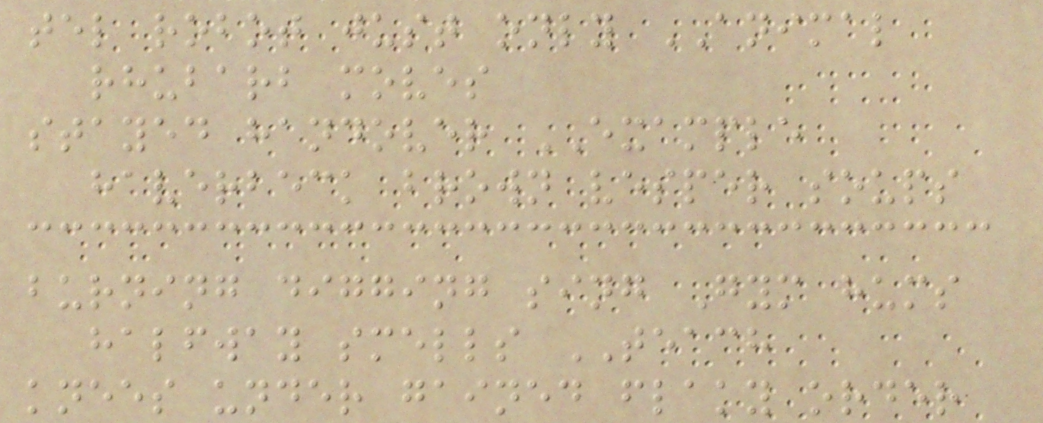tel robot just only ANIMAL
rhubarb moves
stayed handover EXAMPLE
haverbeck brown vesper soups
burning digging sing Gym hums
halfway smells TEACH
knees under gained flaky order
